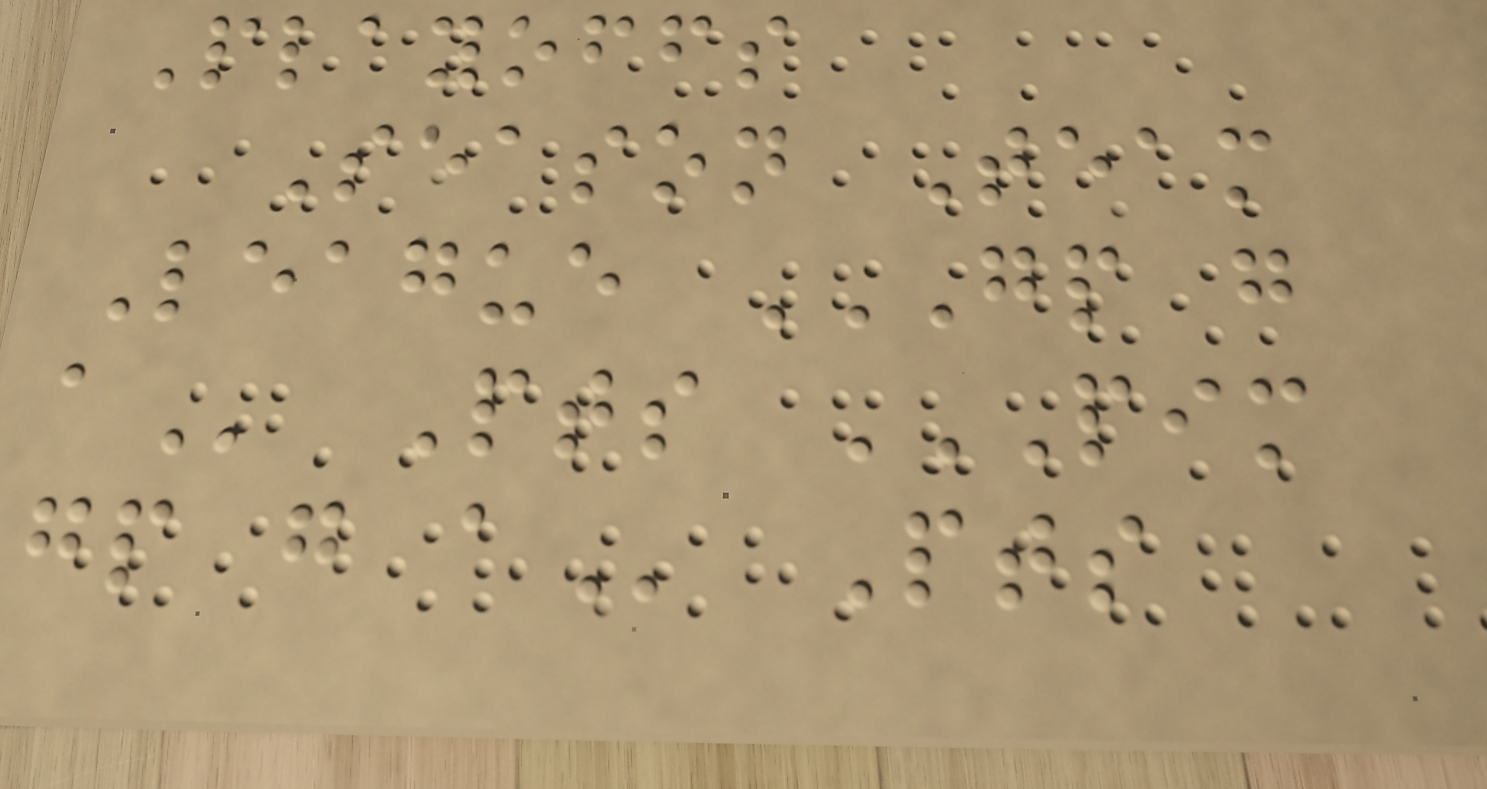Playoffs
Season Team
League GP G
A Pts PIM
GP G A Pts
